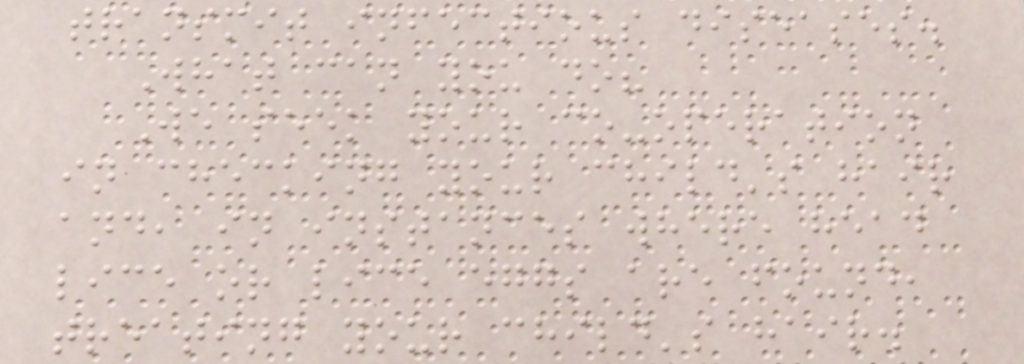transmit infectious diseases.
What can you do?
We seek your co-operation
in checking your child's hair
and, in instances where head
lice or lice eggs are found,
treating your child's hair.
